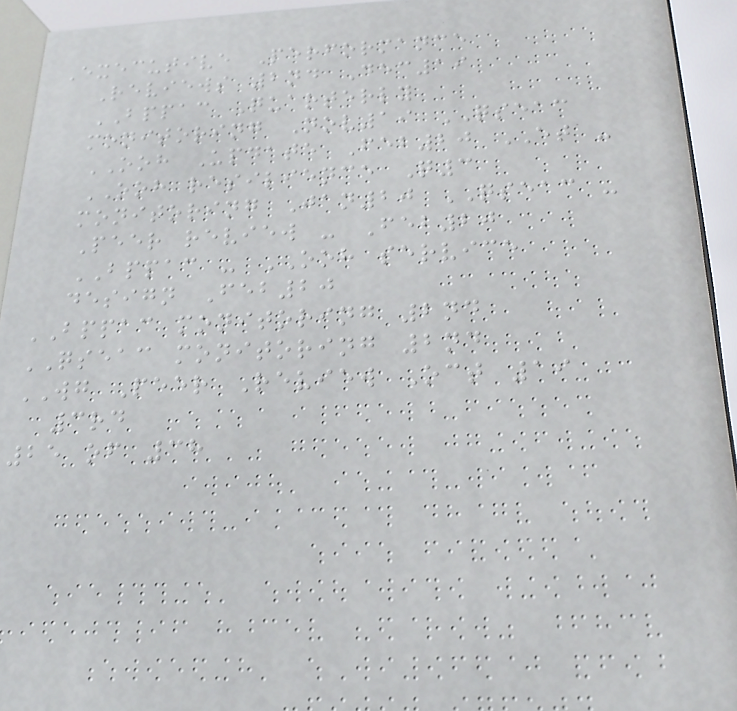Executive Performance
Reviews 2nd Dec19
BPPAC Quarterly
monitoring Nov19 QSEAC
OOH Update Feb20 ET -
OOH resilience Q3
monitoring Jan20 QSEAC -
Peer review - Feb20
BPPAC - OOH service
design Feb20
BPPAC monitoring 2nd
QSEAC monitoring 2nd
WG Peer Review Oct 19
3rd
25 of 38
